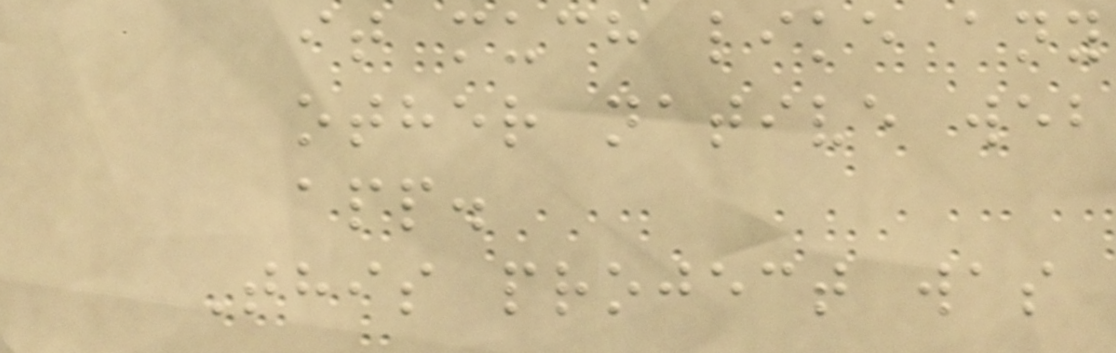it much like any
other native web
app.
This project was
